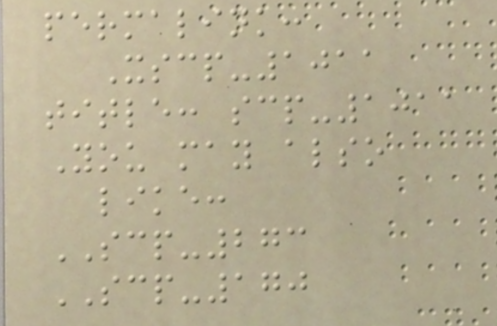permalink:
Xscp-1011
title: scp-1011
You may also
like:
SCP-273
SCP-170
